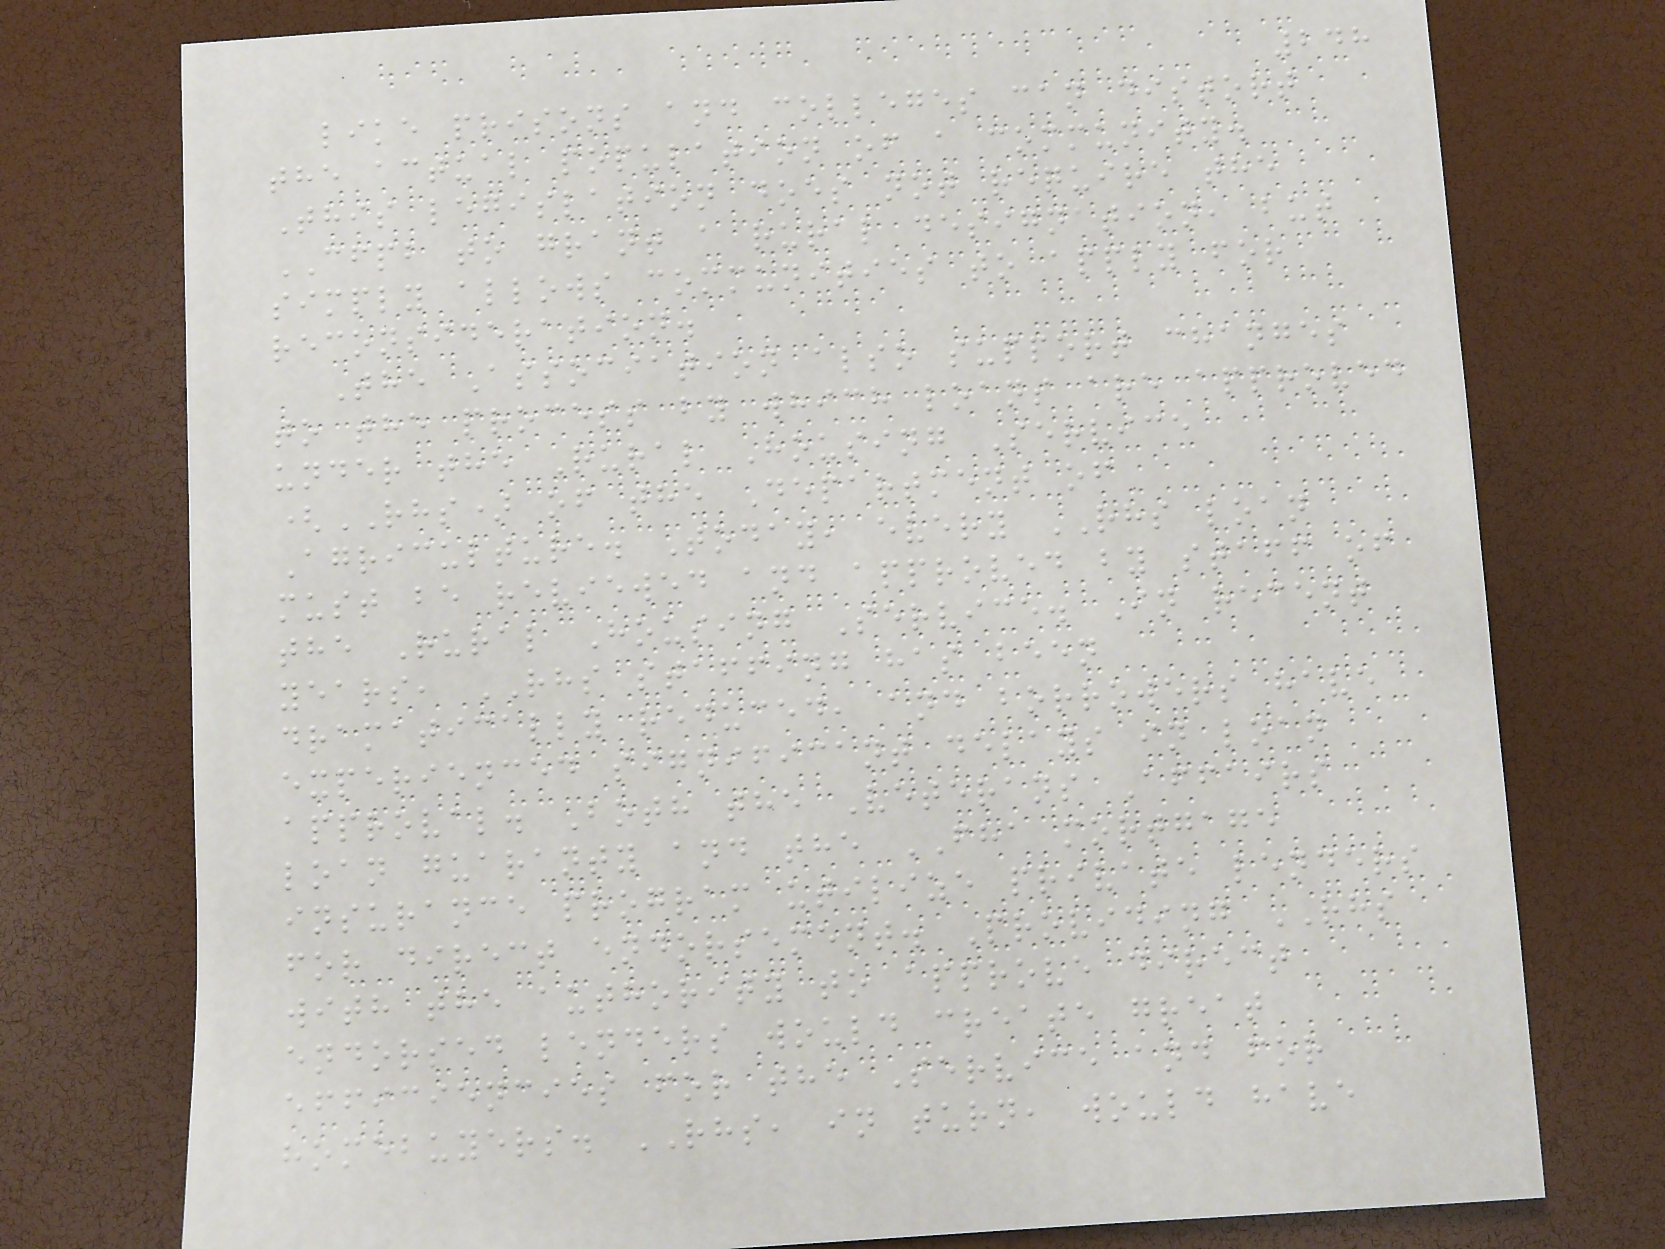248
like prisons and colleges can distort
the actual population of a community.
This legislation does not require the
CFPB to grant a rural designation, but
simply allows communities to apply for
reconsideration.
The Association also support changes
to the process by which loans are approved
under the Rural Housing Service
(RHS) of the Department of
Agriculture. Today, every RHS loan
must be reviewed and approved by staff of
the Rural Housing Service. In recent
years, RHS staffing has been
dramatically reduced, and borrowers have
experienced significant delays in loan
approval. Both the Veterans Affairs
loan guaranty and the FHA mortgage
insurance program utilize private lenders
for direct endorsement. Providing RHS
with the authority to approve direct
endorsed lenders would create great
efficiencies for the Service and for
homebuyers. RHS, in turn, would have
